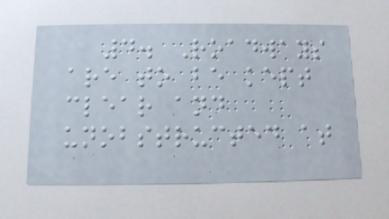4. Roadways
are to be kept
clear and
unobstructed at
